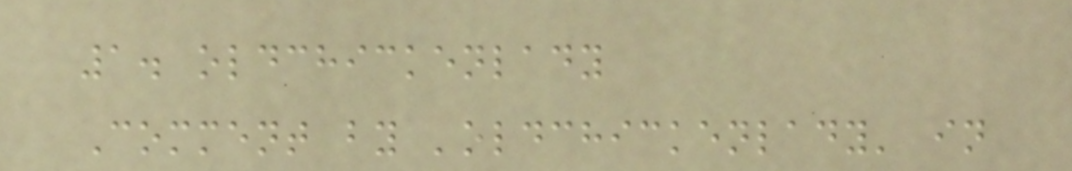1. oldchickenlady
Comment by 'oldchickenlady' in
